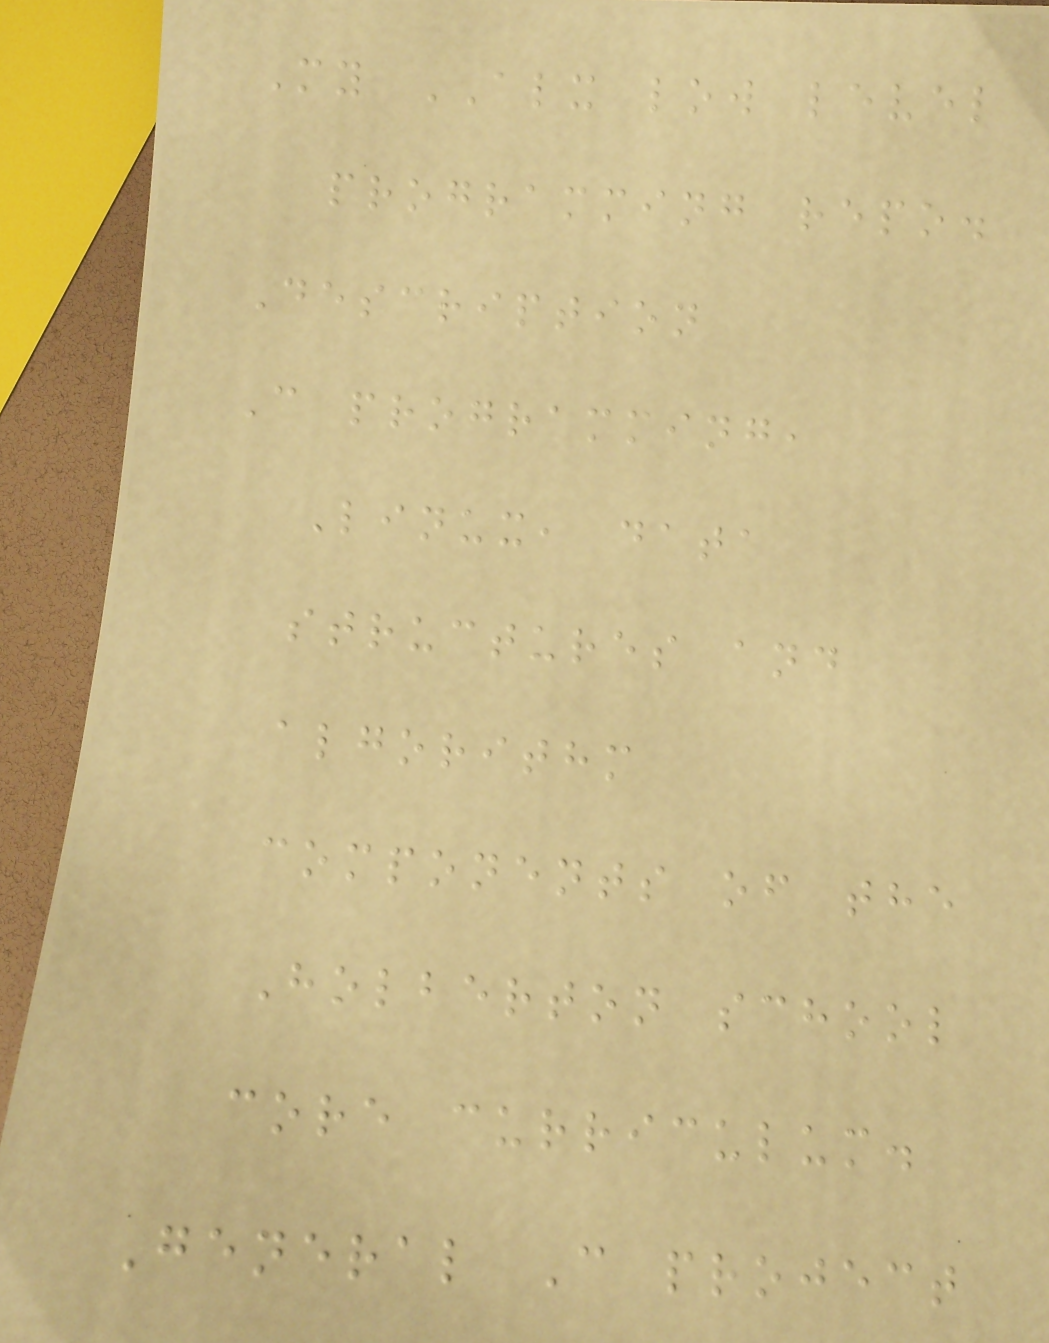My ALX low level
programming repo.
Description
C programming,
Linux, data
structures and
algorithm
components of the
Holberton school
core curriculum.
General C project
